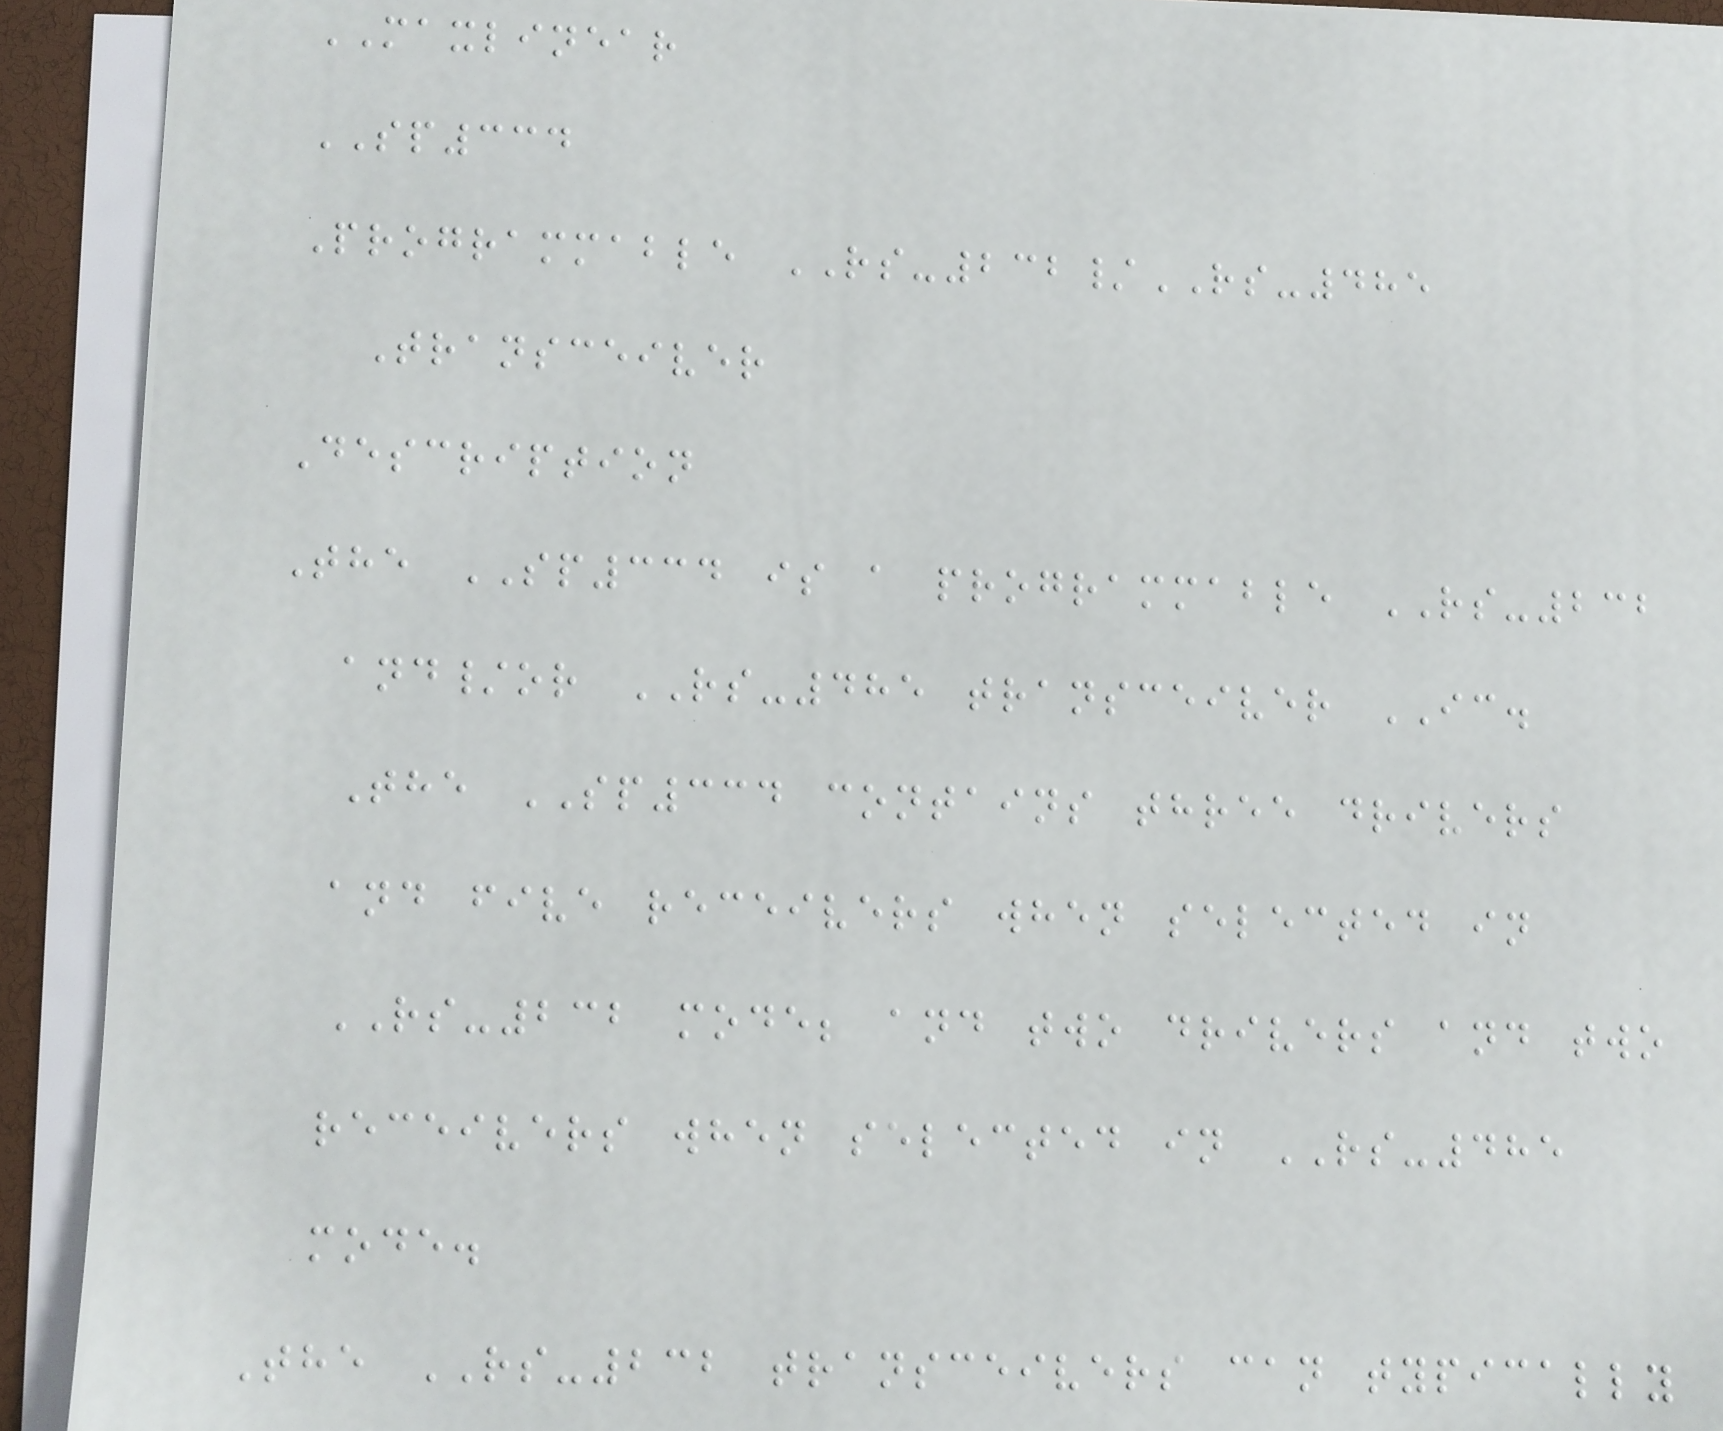MAXLINEAR
SP334
Programmable RS-232/RS-485
Transceiver
Description
The SP334 is a programmable RS-232
and/or RS-485 transceiver IC.
The SP334 contains three drivers
and five receivers when selected in
RS-232 mode; and two drivers and two
receivers when selected in RS-485
mode.
The RS-232 transceivers can typically
